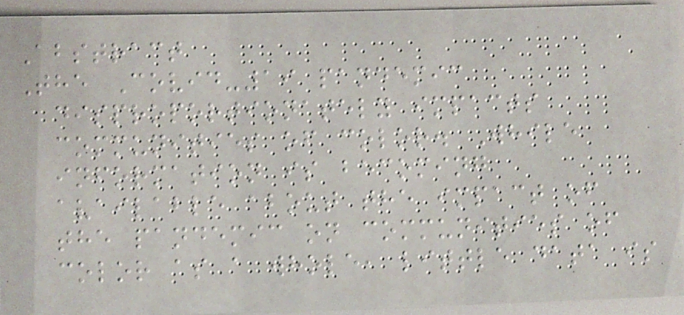Abstract
The Covid-19 pandemic
disproportionately impacts
communities of color. While
information is becoming
available about the impact of
the pandemic on communities of
color as a whole, little data is
